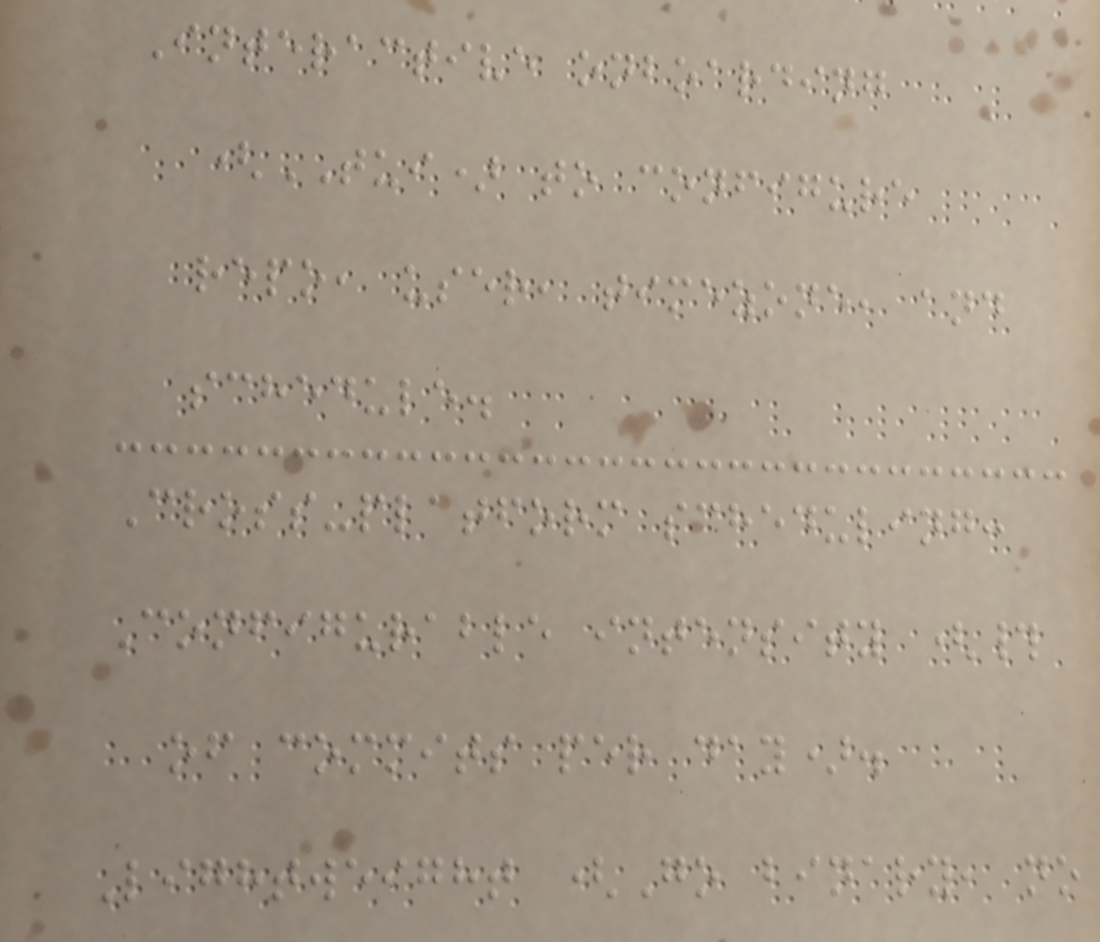Interactive onboarding
(TUI) to configure
repo, user, timezone, and
schedule.
Cross-platform scheduling:
Configurable intensity (#
of commits per day).
Lightweight (Go binary, no
